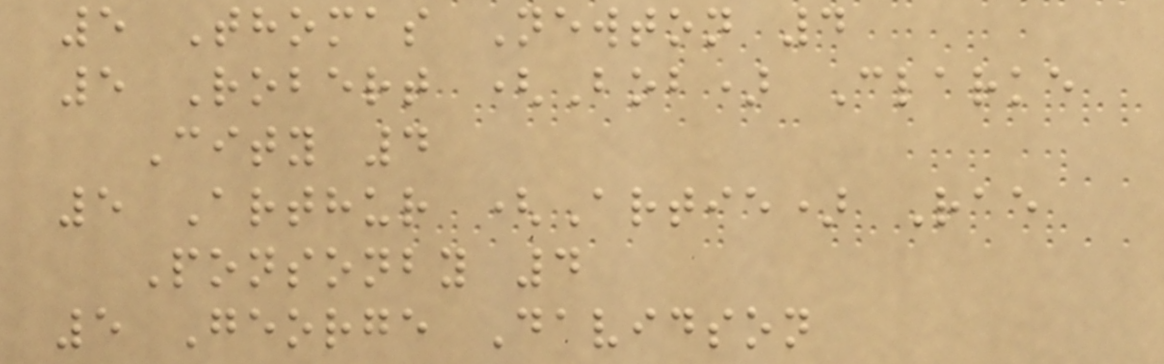5 Thomas Newton 4
5 Robert (Bob) Clarke
City 4
5 Arthur (Artie) Rae
Ponsonby 4
5 George Davidson
